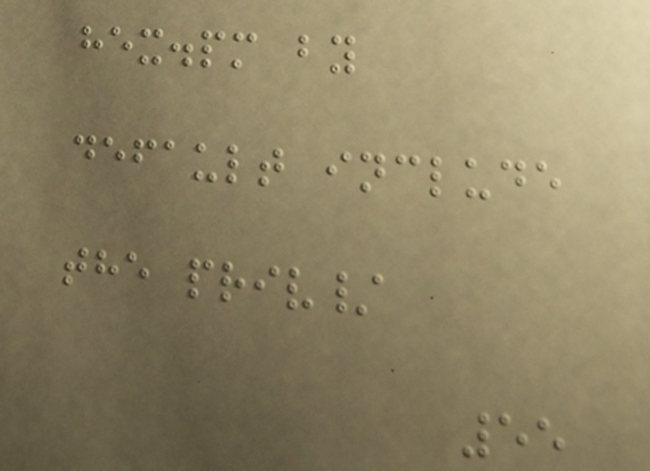hex.pm by
default include
the priv/
55
